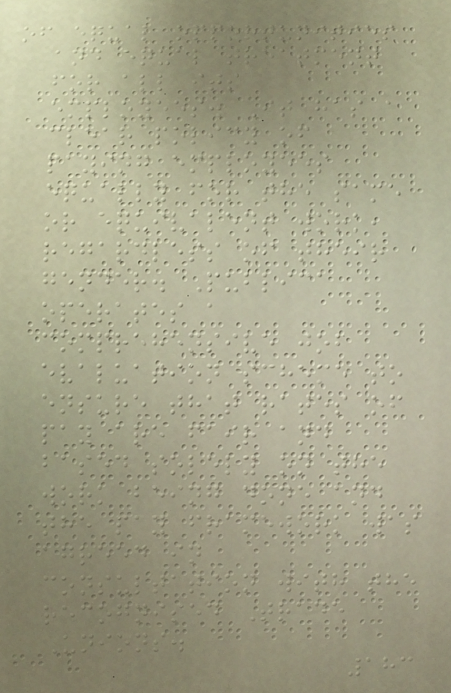of equal opportunities
and equal treatment
for all its
employees. It has a
clear policy of
paying employees
equally for the same
or equivalent work,
regardless of their
gender. Publica
operates a
comprehensive job
evaluation scheme to
ensure that rates of
pay are fair and
based solely on the
work being done and
the pay framework was
agreed in
consultation with the
recognised Trade
Unions.
183
